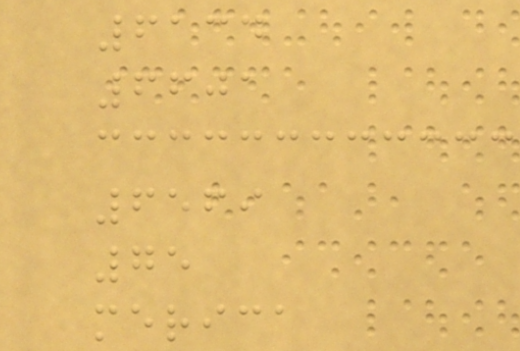6134
6601
6569
75
merica
